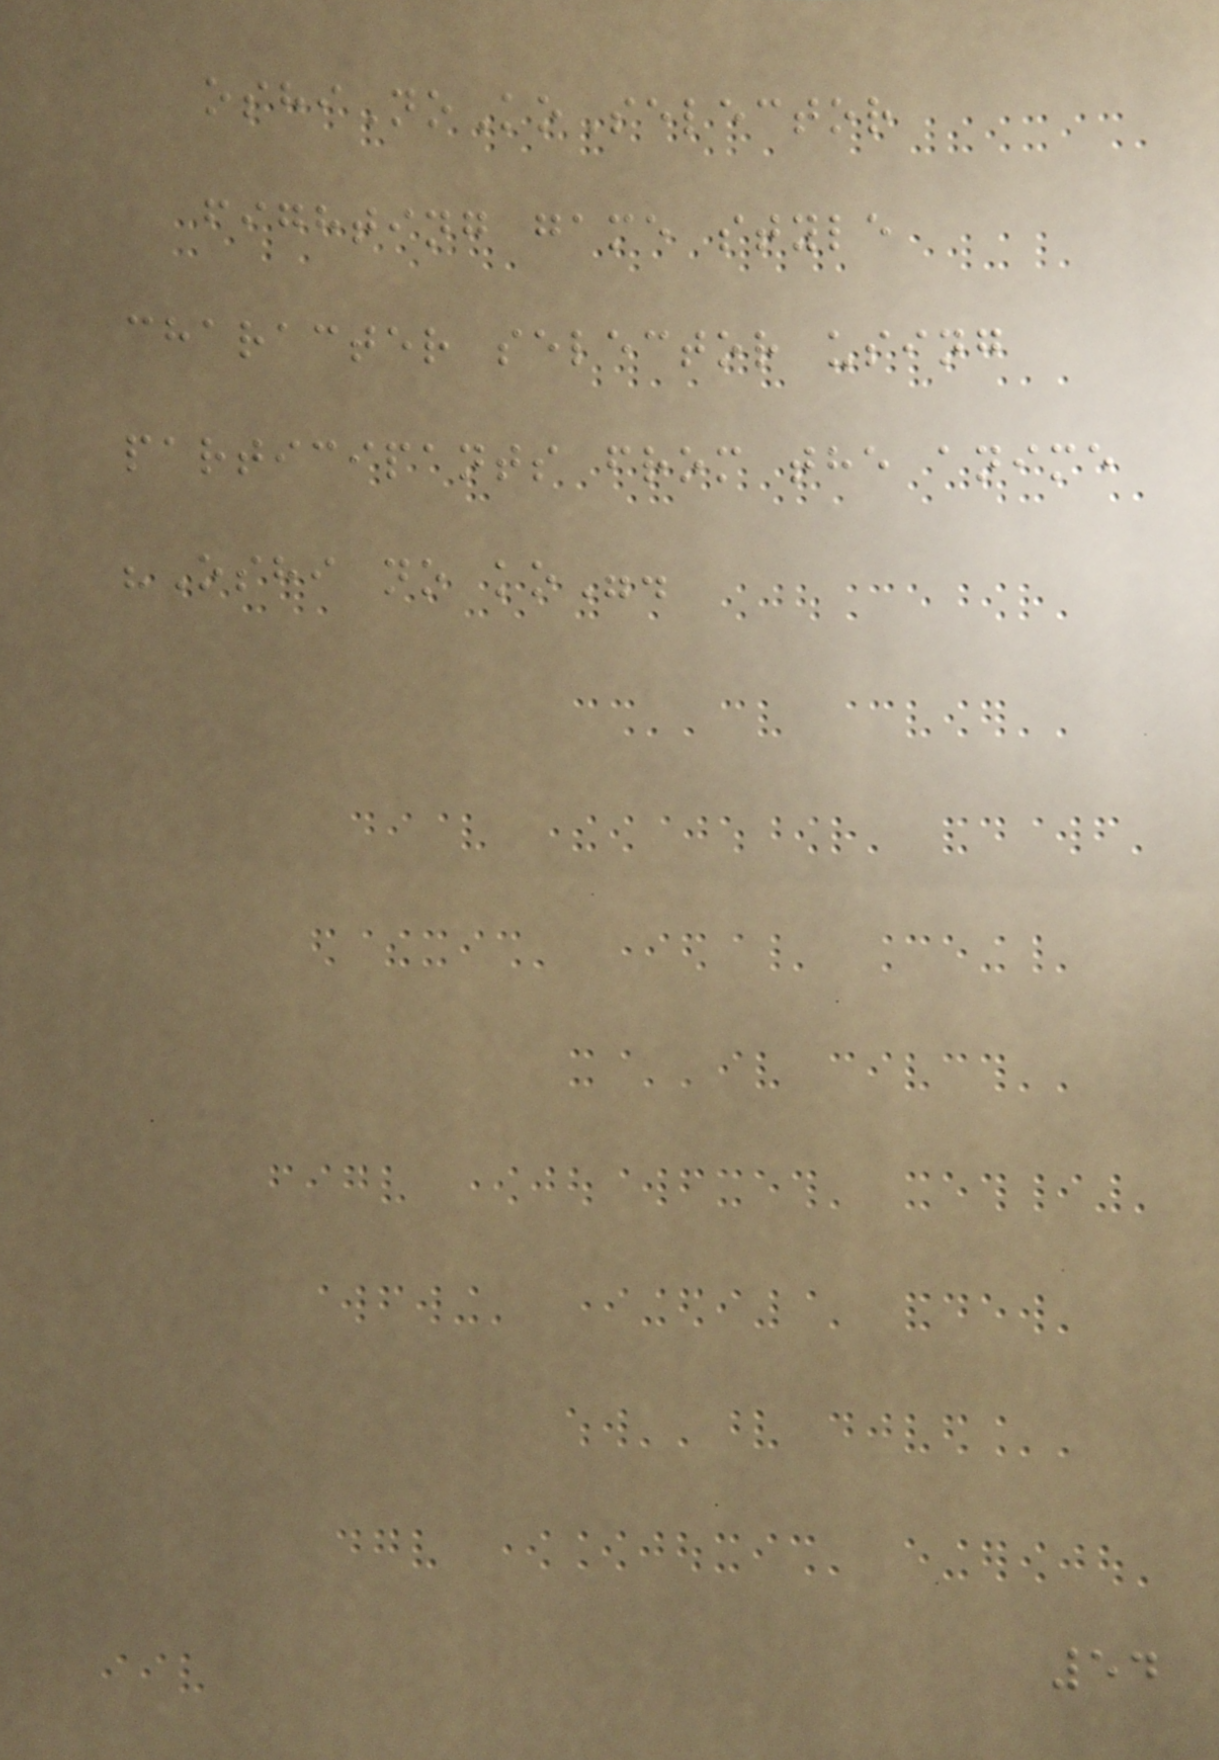oshiNoKoSelector
fighting game style
character selector using
participants from the anime
"Oshi no ko".
54
